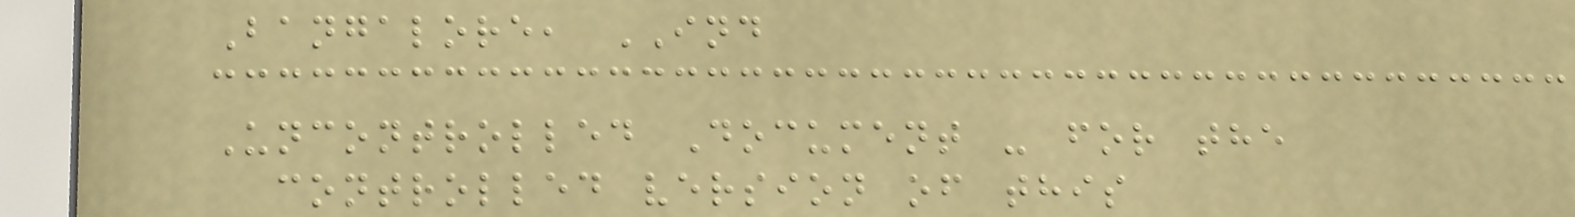Bangalore, IND
Uncontrolled Document - for the
controlled version of this
